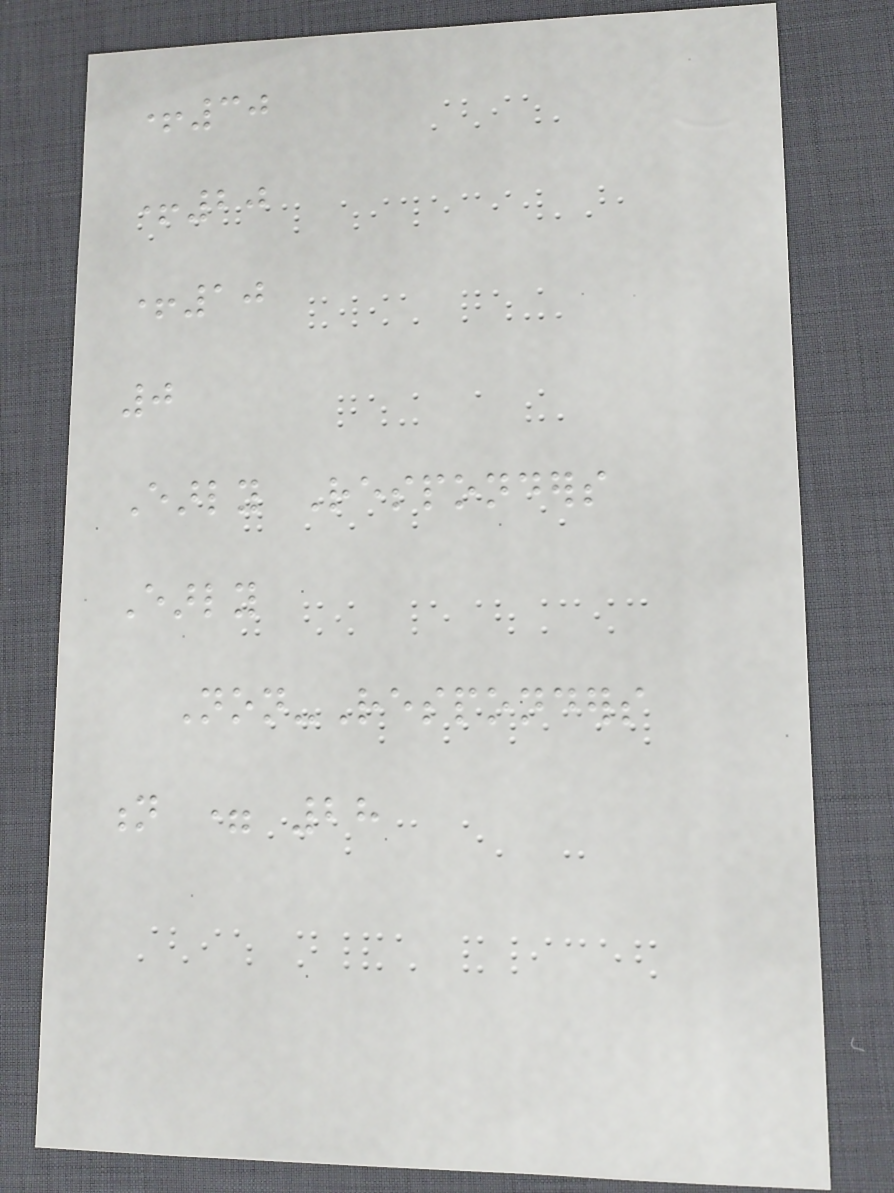+30
+20
+10
0
Early Responders
Early
Non-Responders
n = 28
